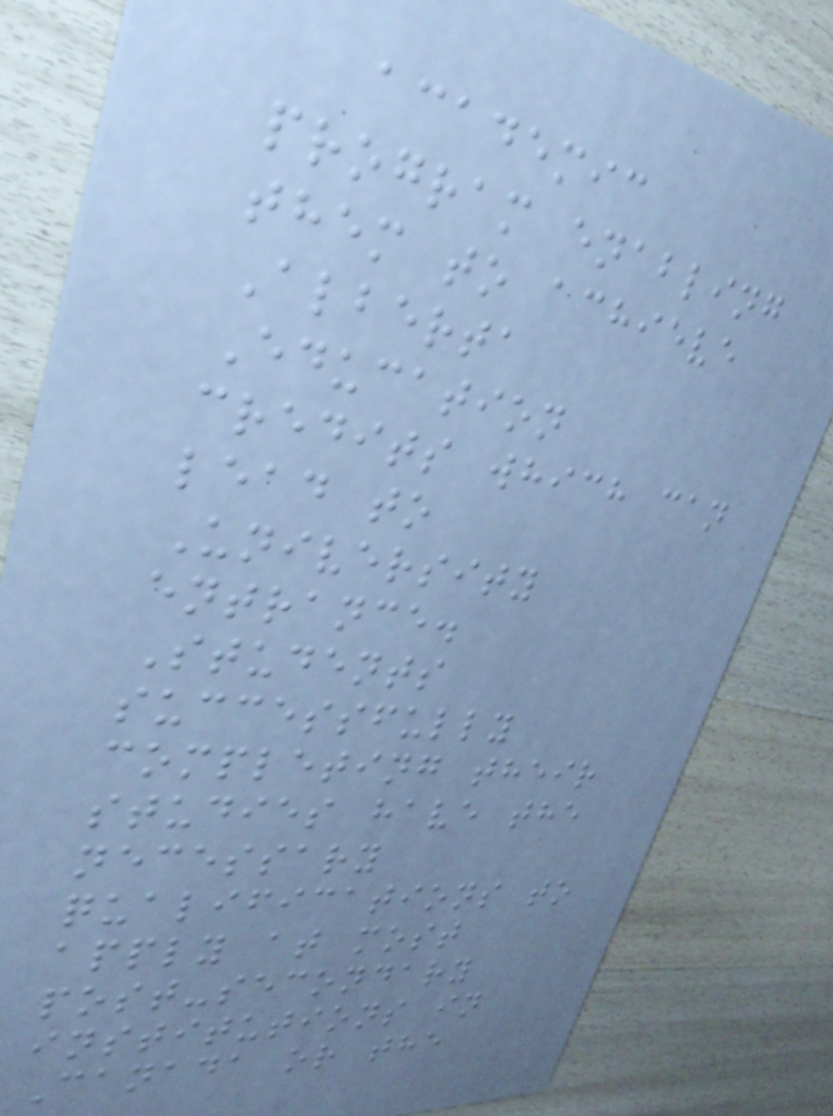academic
program enabling
them to achieve
Alberta
Education
credits which can
lead to
University
entrance.
Students
successfully
completing their
studies have the
necessary
qualifications to
apply at most
post-secondary
institutions in
Canada or the
